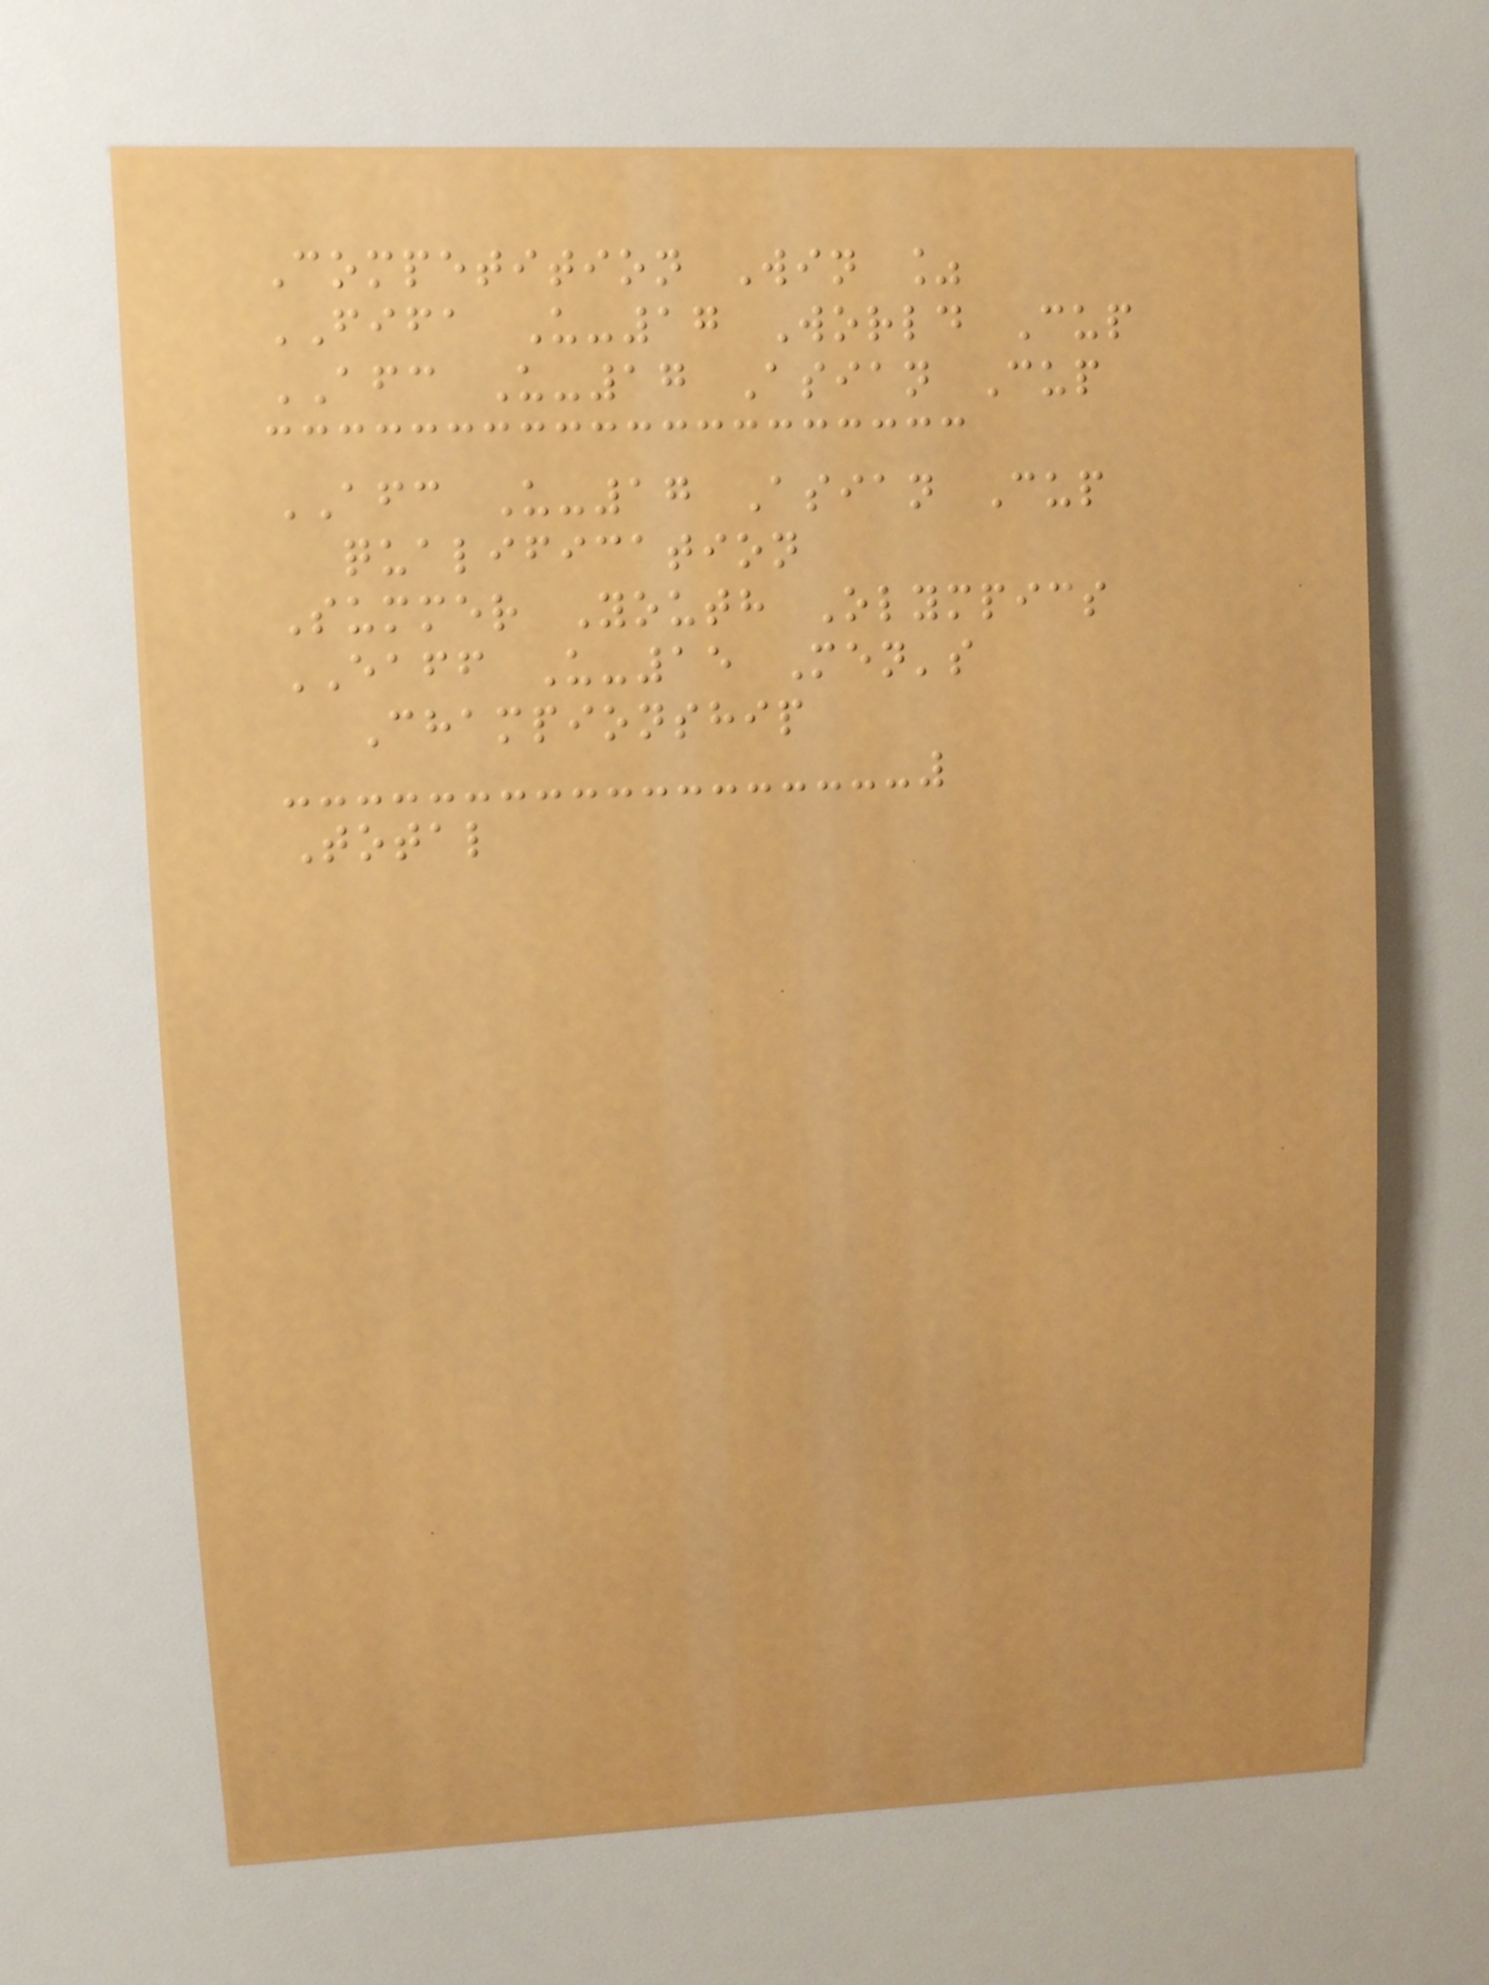Competition Win %
FIFA U-17 World Cup
AFC U-17 Asian Cup
AFC U-17 Asian Cup
qualification
Summer Youth Olympics
EAFF U-15 Men's
Championship
Total
